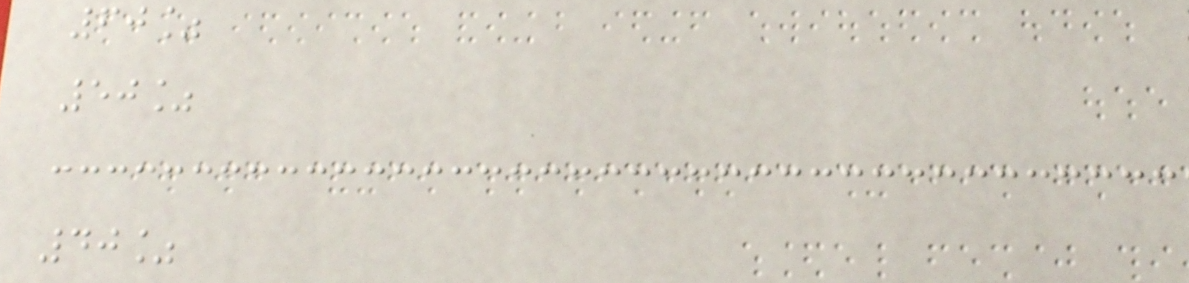60%
50%
40%
